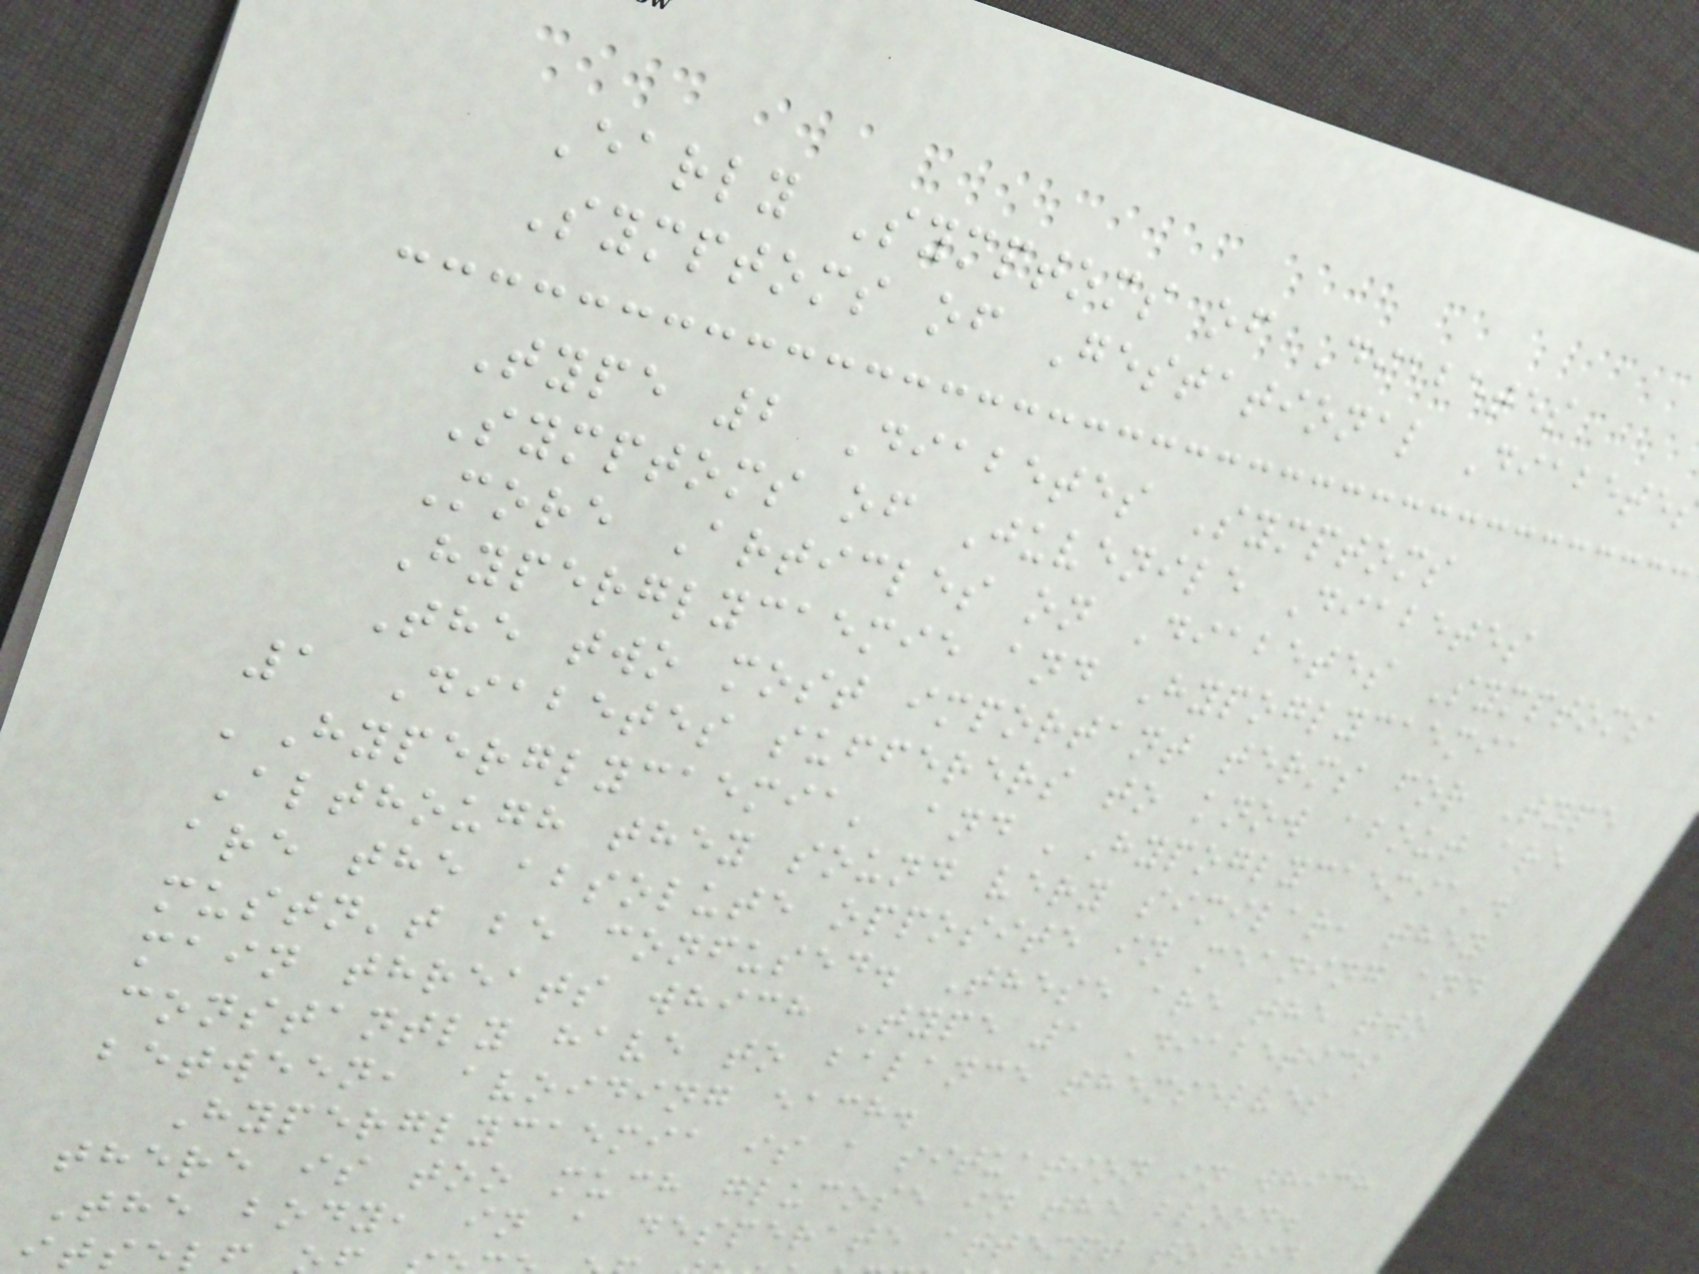Early Symptoms of Diabetes
Symptoms of Gestational Diabete
Type 2 Diabetes Symptoms
Symptoms of Juvenile Diabetes
More Articles on Diabetes Symptoms
Hyperglycaemie and Hypoglycaemia
The two most important terms for Type
1 Diabetes sufferers to know about are
'Hyperglycaemia' and 'Hypoglycaemia'.
Although they sound very similar, they
are the absolute opposite in meaning and
mustn't be confused. These are the two
main threats which Type 1 Diabetics
constantly have to balance themselves
between, avoiding each.
Hyperglycaemia is a situation in which
there is too much glucose in the blood.
The body, in a desperate attempt to rid
